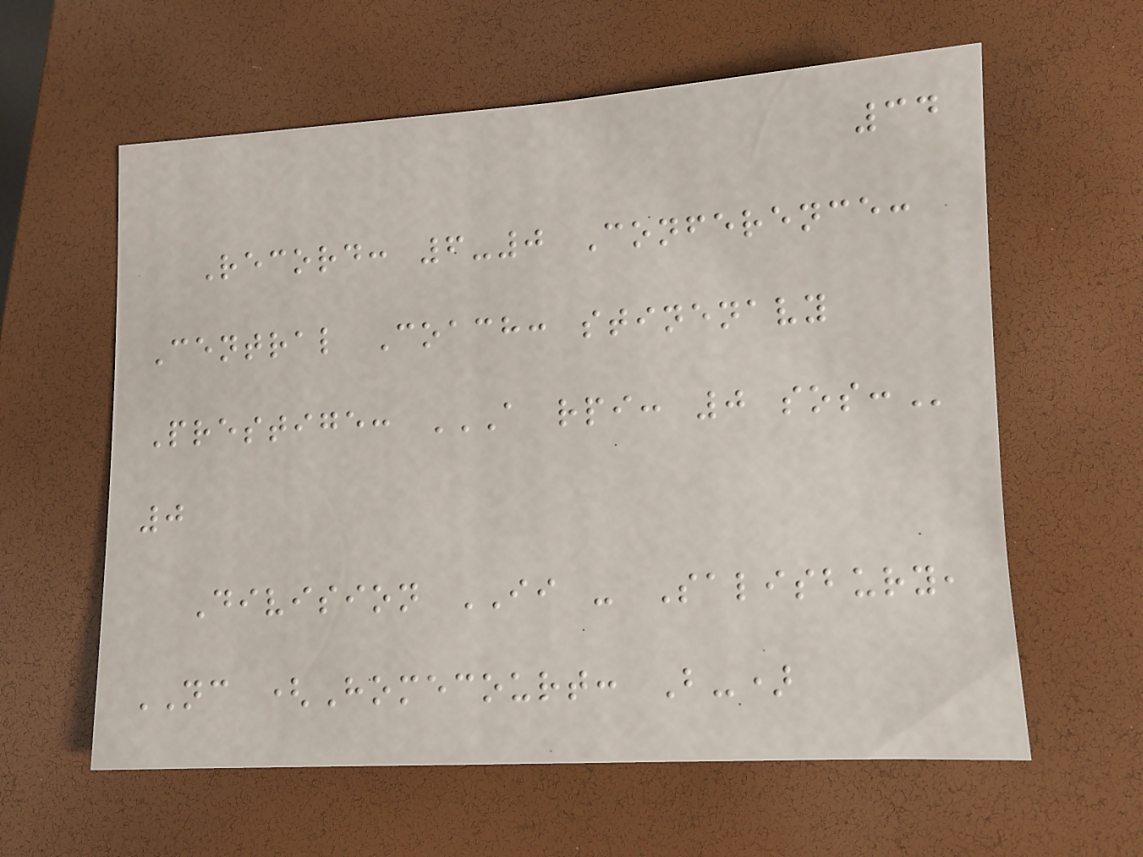34
Record: 6-0 Conference:
Central Coach: stinenavy
Prestige: A RPI: 0 SOS:
0
Division II - Salisbury,
NC (Homecourt: B-)
